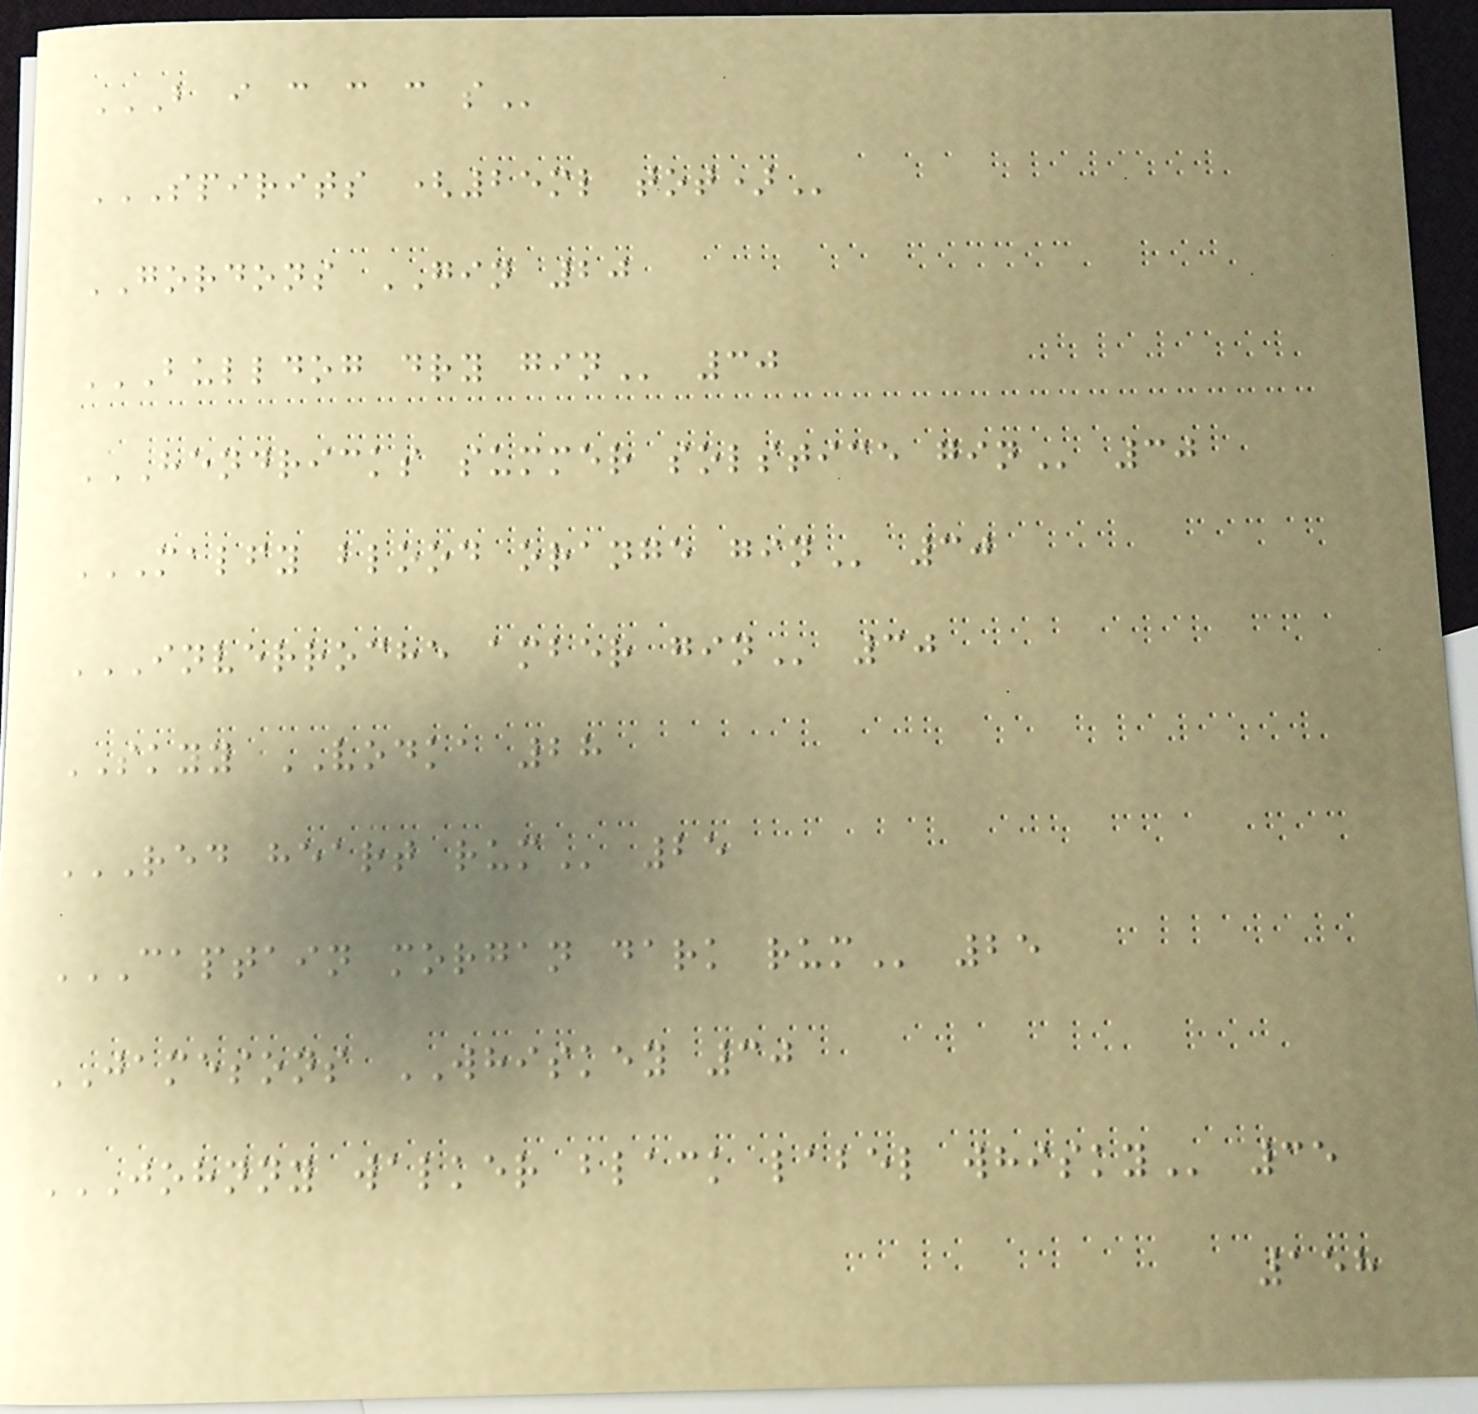B I C C C S
SPIRITS (25ML TOT)
GORDONS GIN 20
BULLDOG DRY GIN 30
HENDRICKS SUMMER SOLSTICE GIN 30
MALFY BLOOD ORANGE GIN 30
INVERROCHE AMBER GIN 30
SKYY VODKA 28
RED HEART RUM 25
CAPTAIN MORGAN DARK RUM 25
JAMESONS WHISKEY 30
JOHNNY WALKER BLACK LABEL WHISKY 35
158
